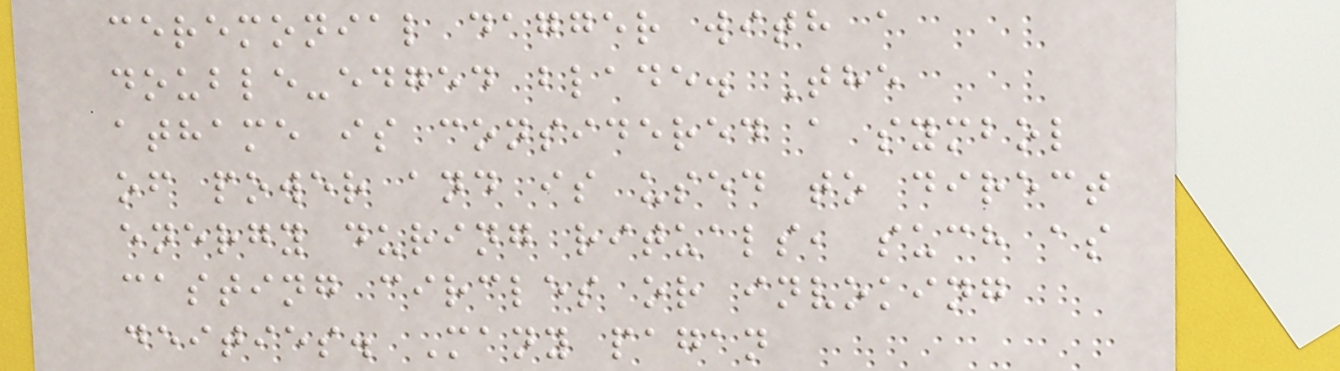ceremonial dagger with a
double-edged blade. The
athame is considered a symbol
of power and is used to direct
energy during rituals, such as
casting circles or invoking
deities. Many pagan
